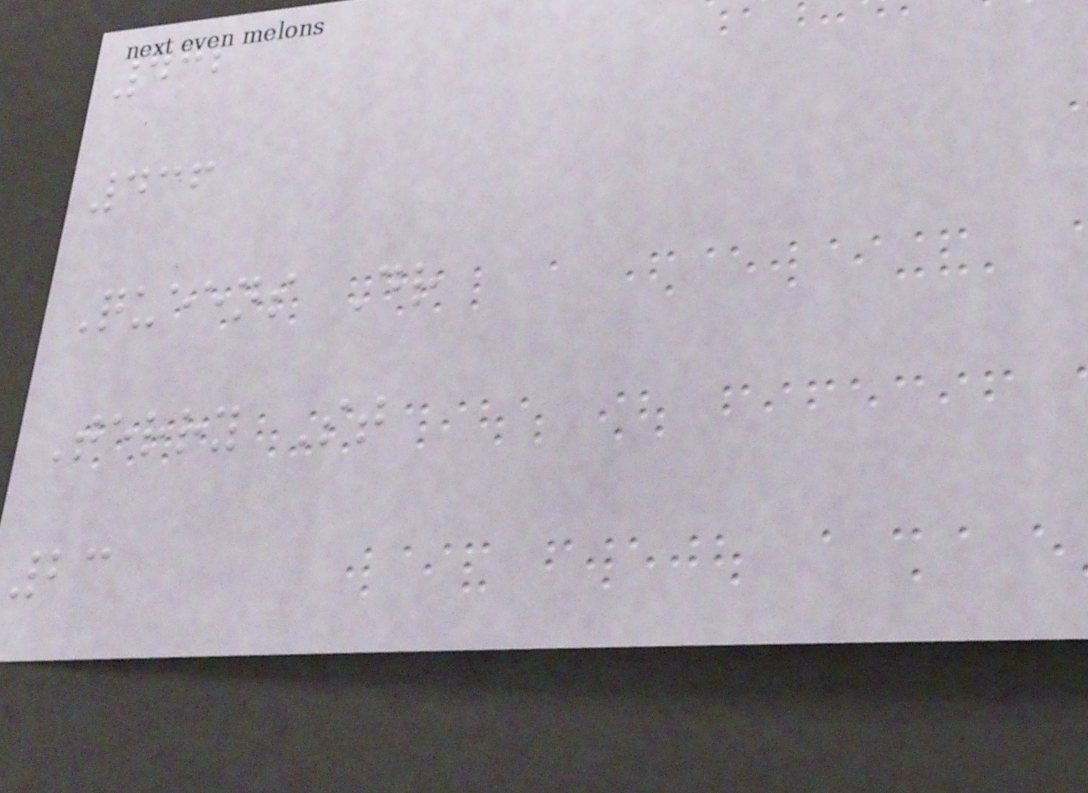432
436
Queens Dr
Terry St
23
